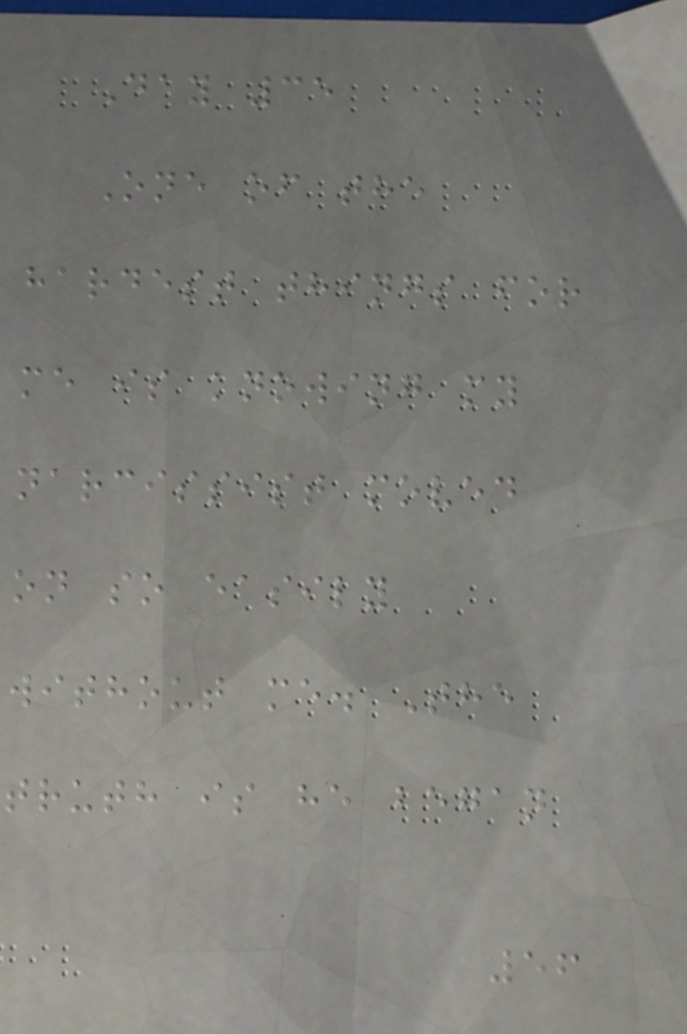Day 35
One of the
hardest things for
me is knowing my
narcissist moved
on so easily
without me. The
truth is he began
56
